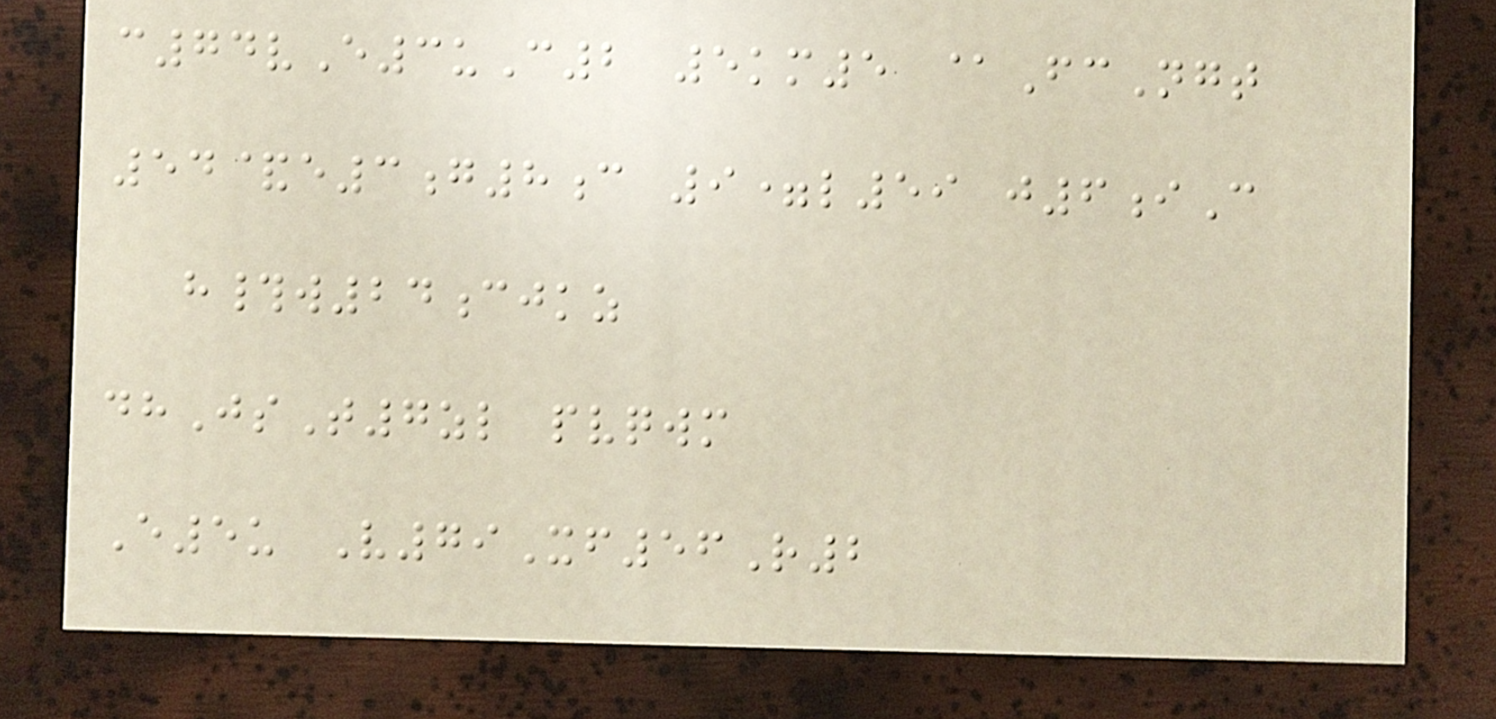c74vE3uC2 5km5 @FcNgt
54&e3g8c 9=l59 j6iC
h#w24cjkz
dhJsT7zl pvqwm
E5u V79Xf56R2
